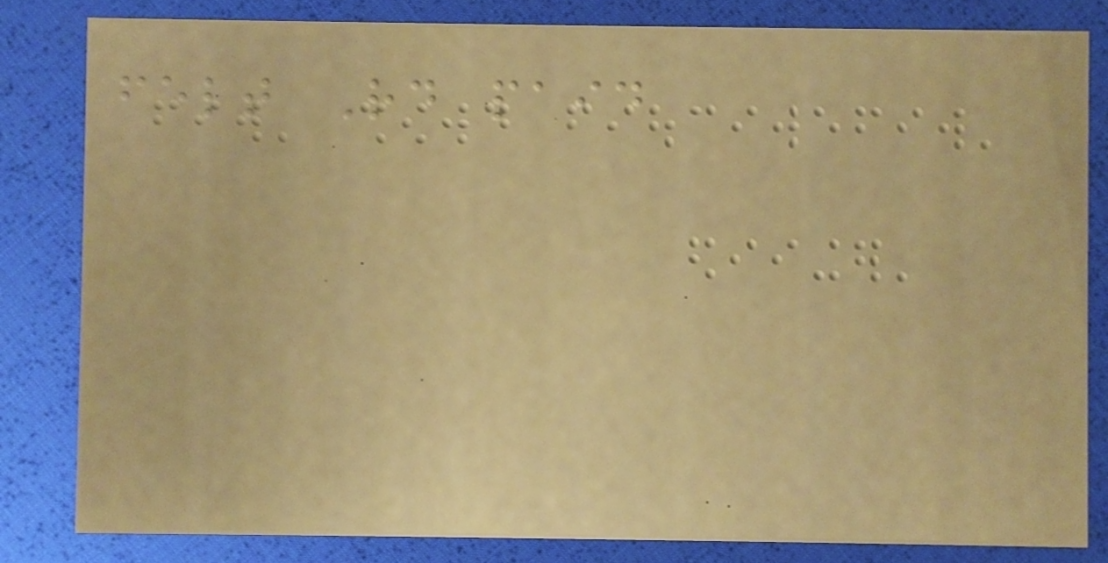felt Rd paid
